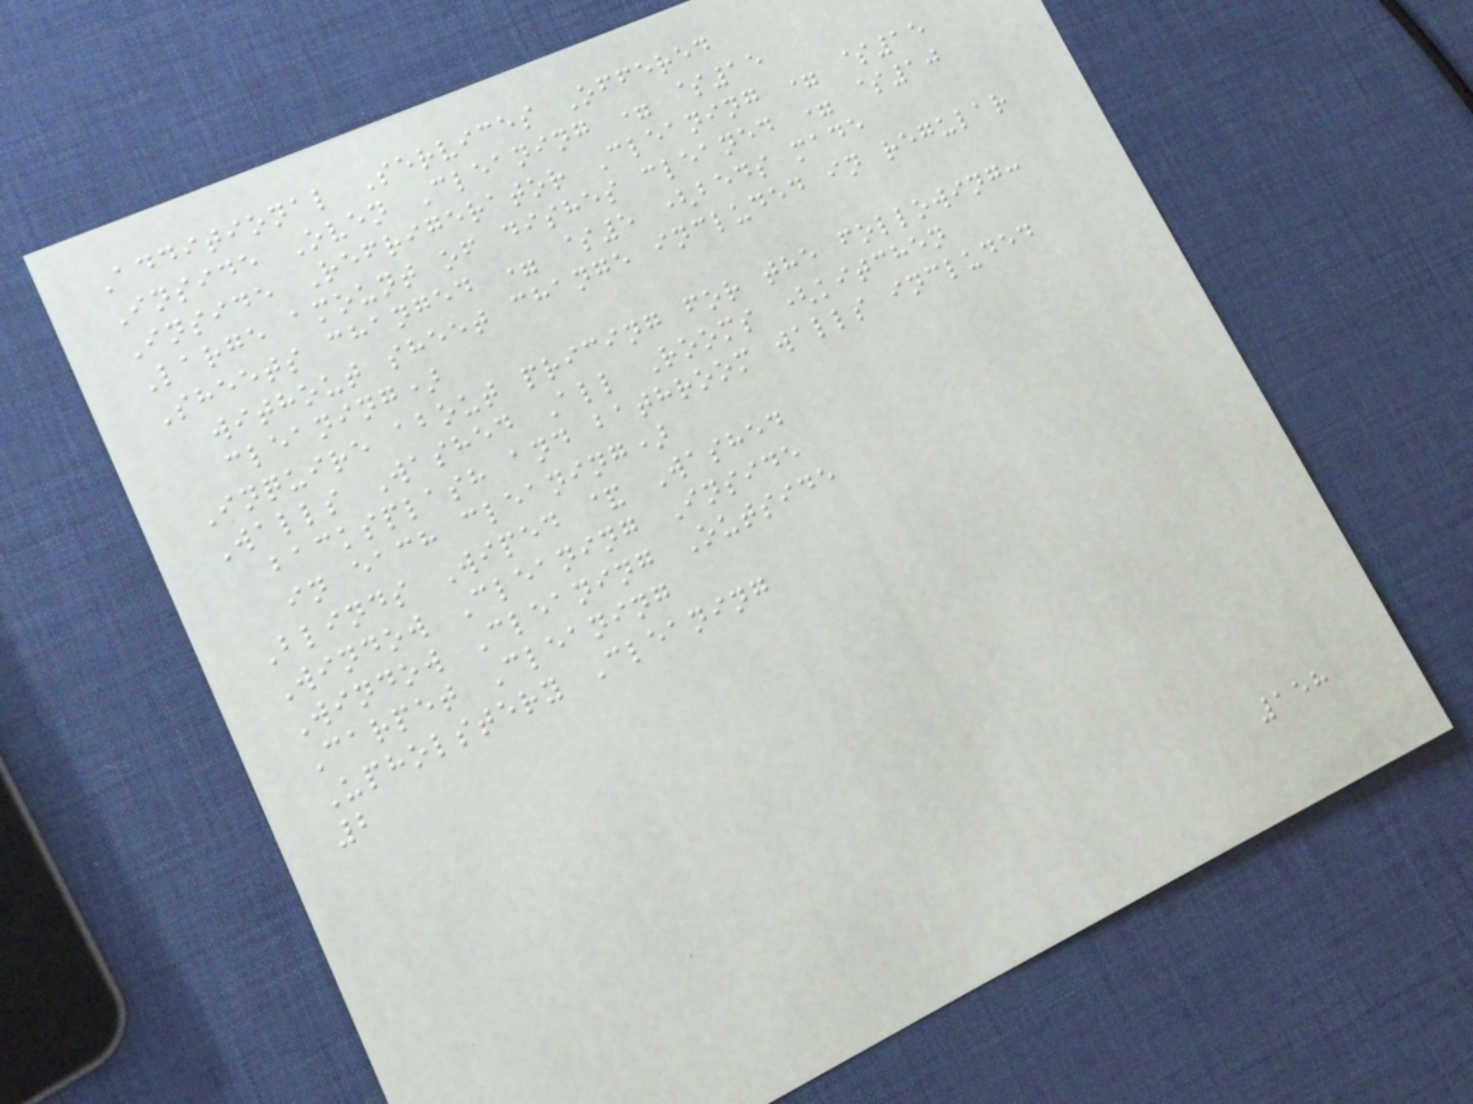Additional Services Offered
Inside Oven Cleaning = $15
Inside Refrigerator Cleaning = $15
Large amount of dishes cleaned = $10
Sheets changed = $5 (beds made
without sheet change included in regular
cleaning)
Inquire about pricing for the following:
Walls Washed All Rooms (kitchen
backsplash and bathroom walls included
in each cleaning)
Blinds Wiped & Washed
Window Cleaning Inside
Window Cleaning Outside
Carpet Cleaning
Upholstery Cleaning
2
158
